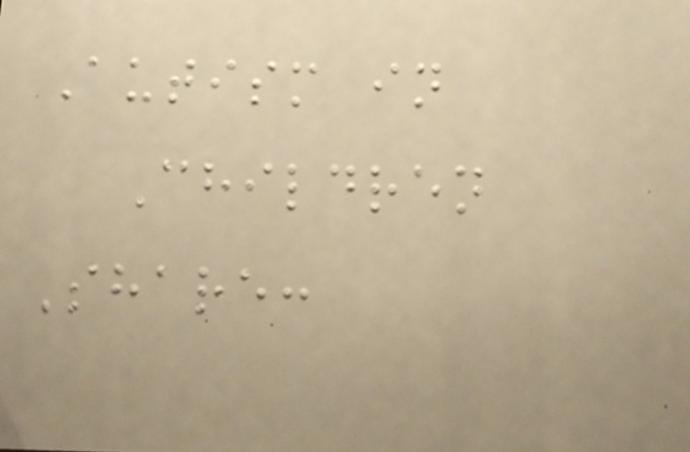Autism in
Children
Share:
